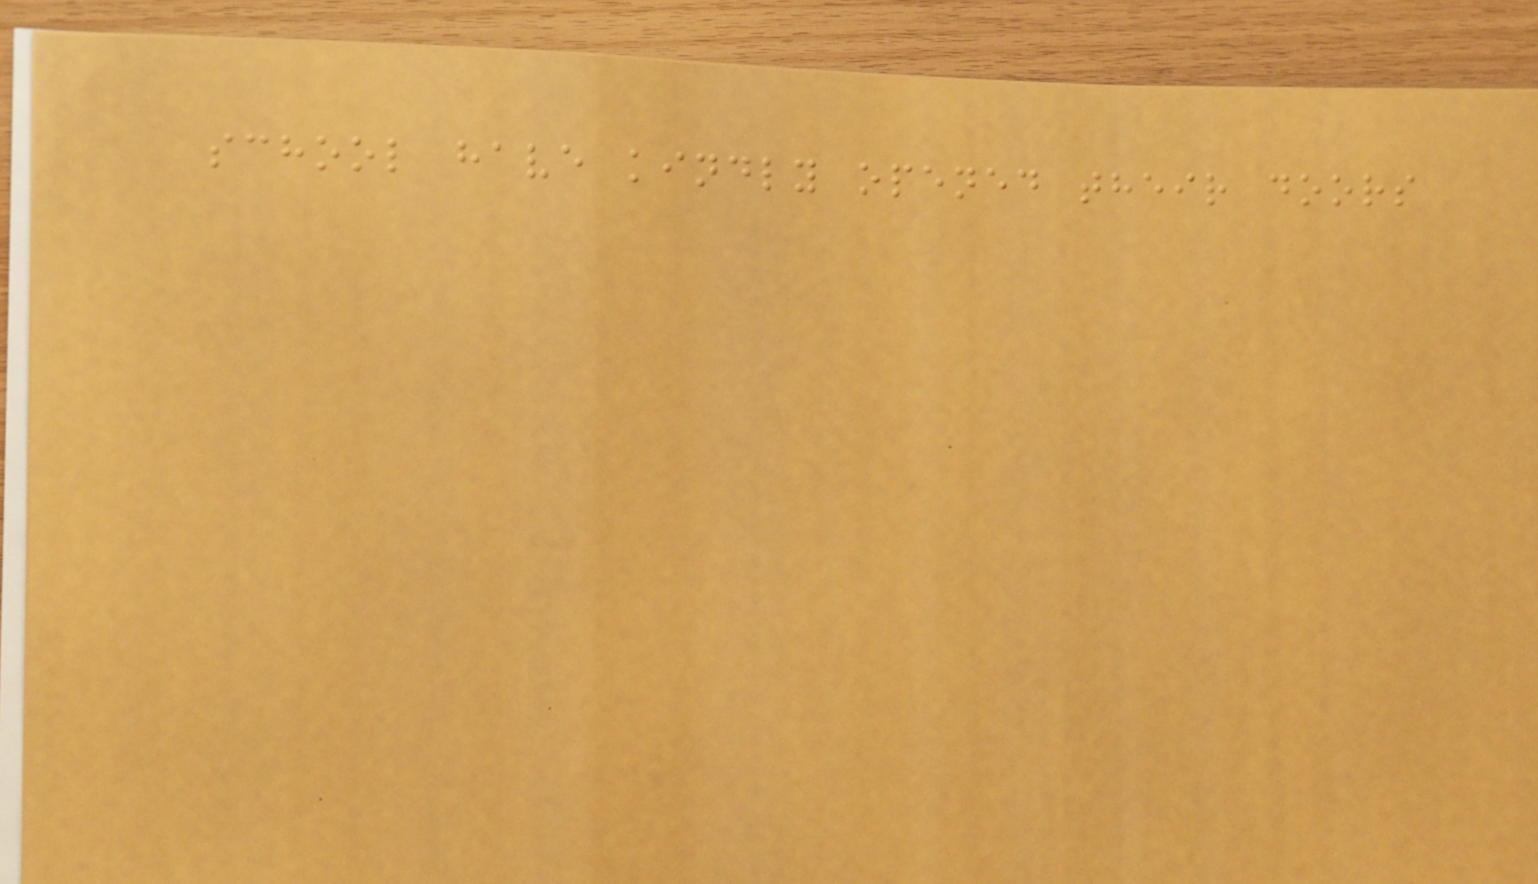school have kindly opened their doors
